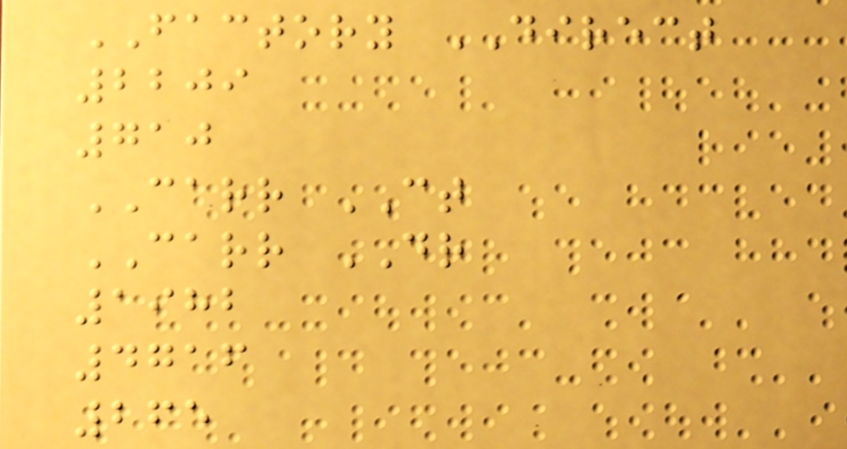FACTORY DIRECT
2209
710
CARR CT
CARR DR
1982
4716
265
